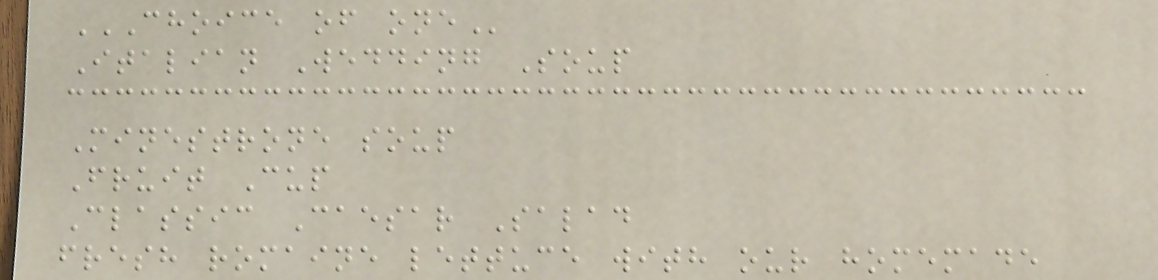CHOICE OF ONE
Italian Wedding Soup
Minestrone soup
Fruit Cup
Classic Caesar Salad
fresh romaine lettuce with our homemade
